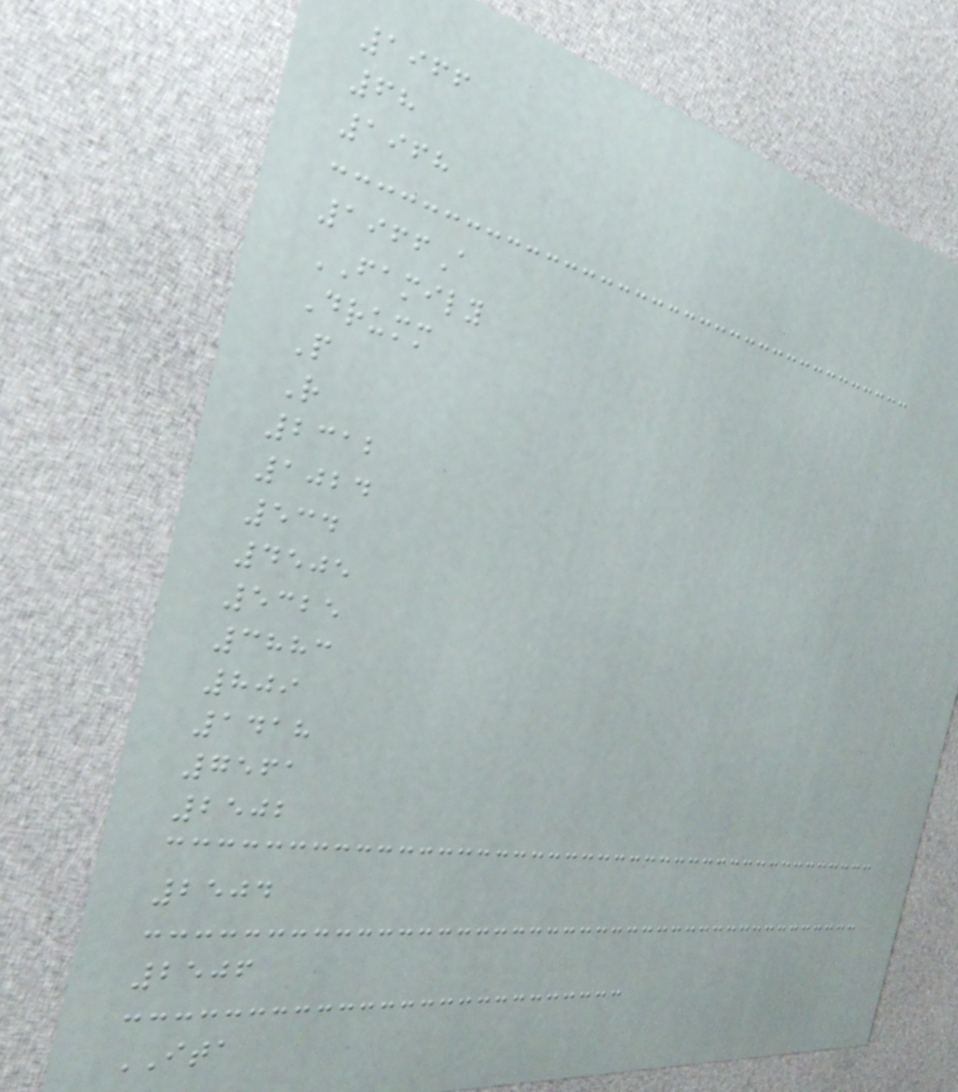1966
68
1968
1966A
FAMILY
Drumm
P
R
2312
1024
534
4505
5325
3883
809
1418
7561
2502
2504
2506
ITA
